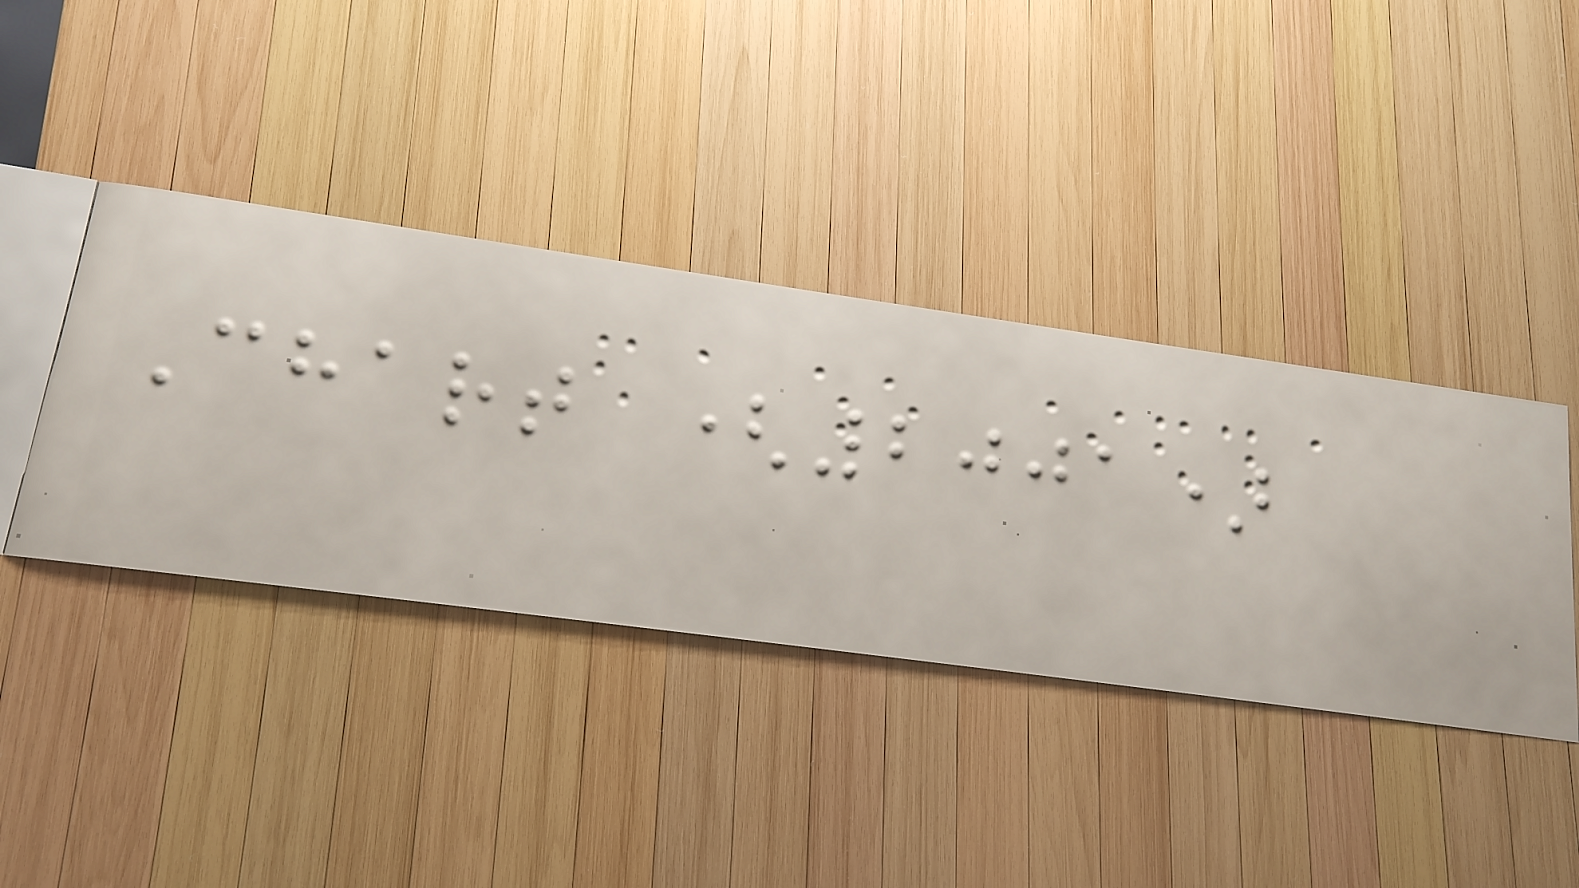Chart (2001)
